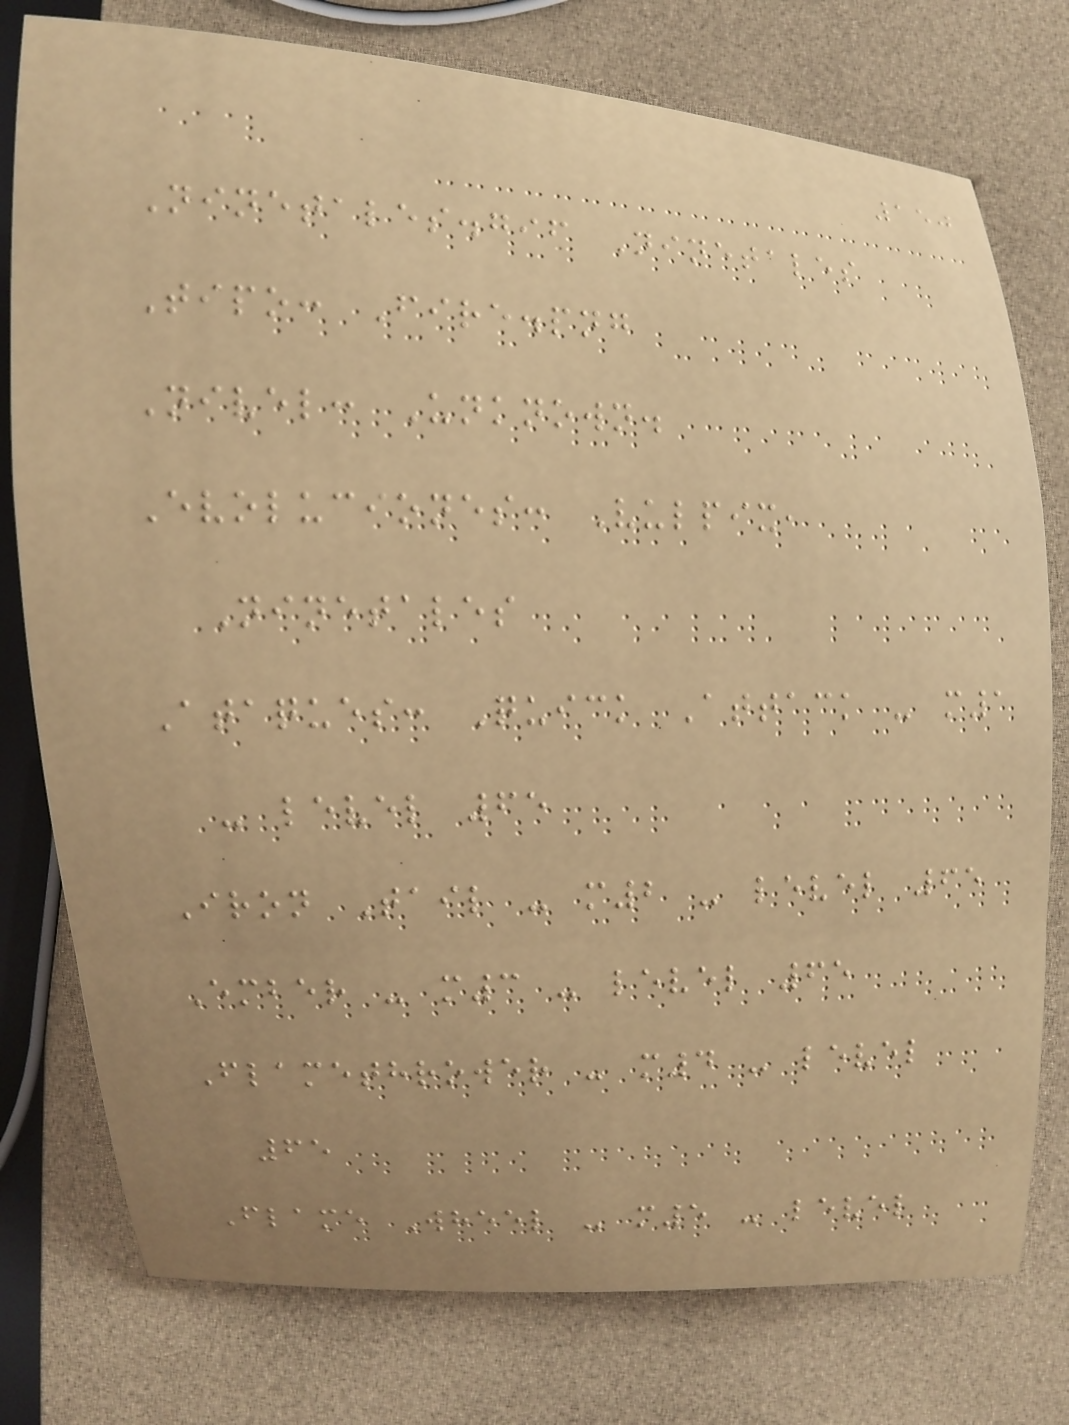150
Ninetales.gif Ninetales
Tipo: Fire.png
Nivel: Unknown.
Evoluciones: Vulpix,
Ninetales
Ataques: Quick Attack - m1
- level 65
Iron Tail - m2 - level 65
Ember - m3 - level 65
Flamethrower - m4 - level
65
Flame Wheel - m5 - level
